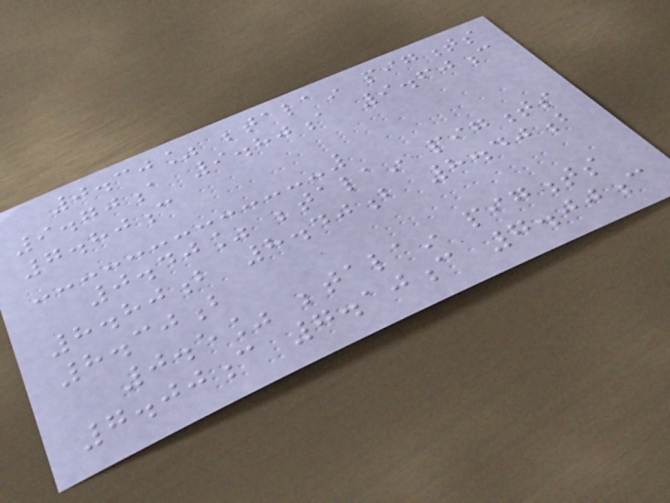0.30% betalain pigments
9.70a 9.80a 9.60c
7.80c
0.40% betalain pigments
8.80b 8.40b 8.40b
8.30b
0.5% betalain pigments
7.00c 7.10c 7.00c
